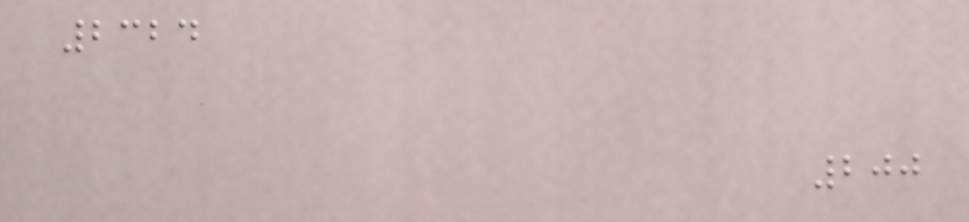2324
200
